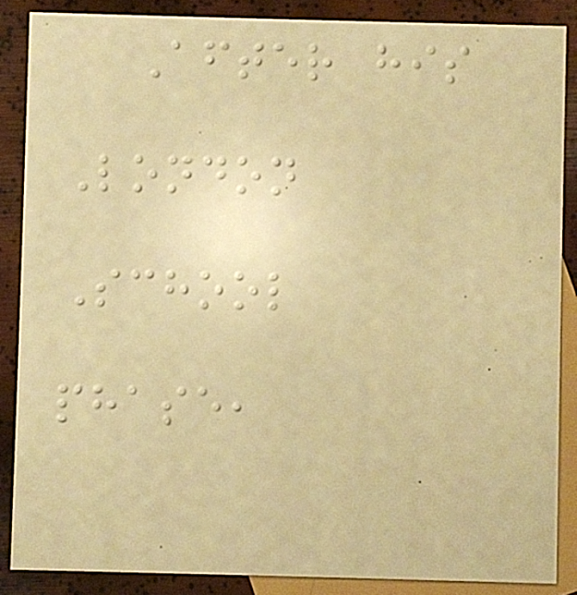After his
London
School
phase,
